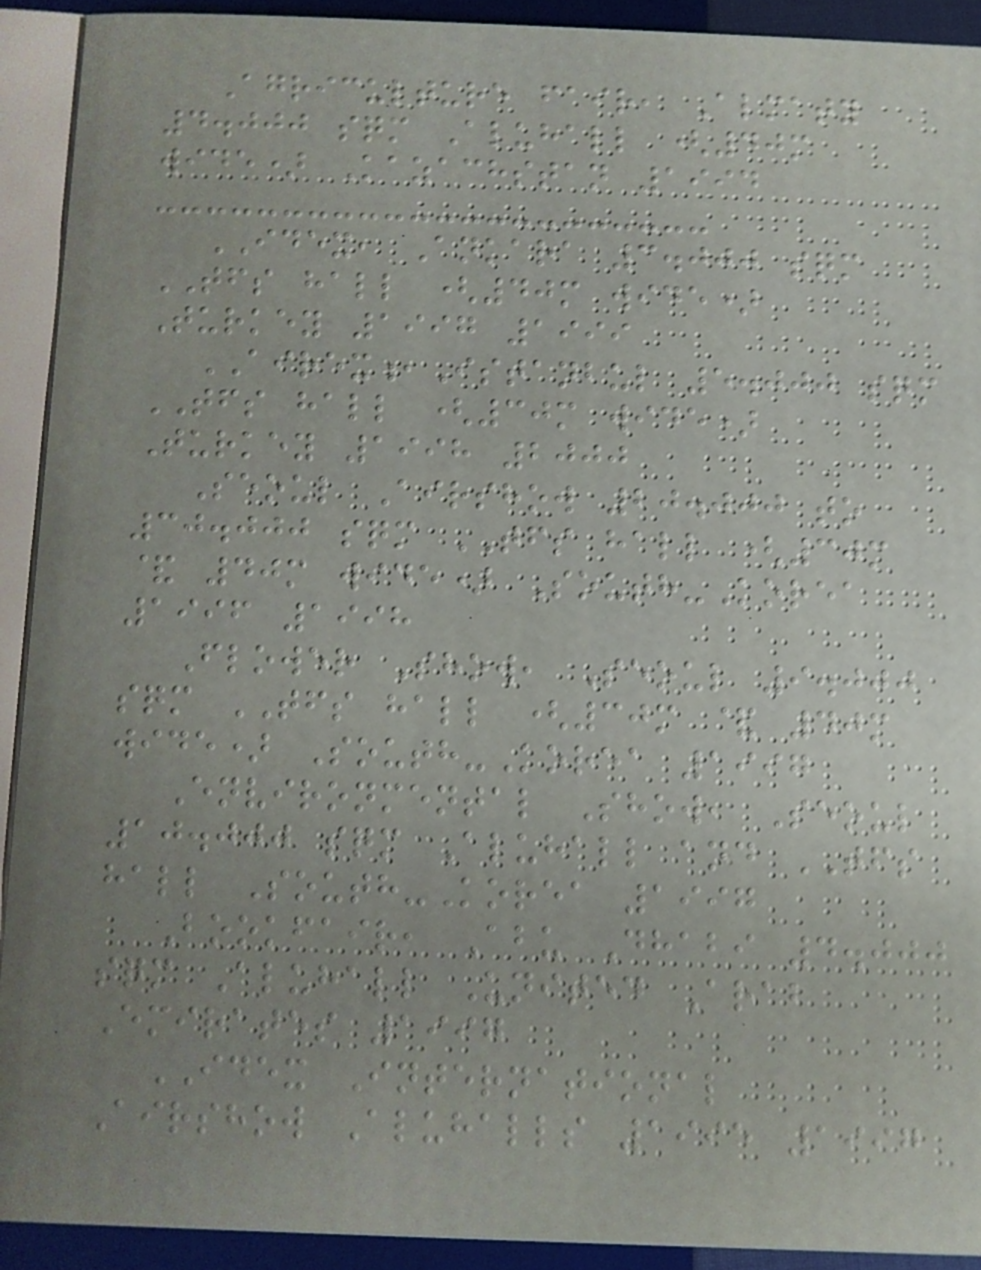Agriculture fair, Almaty
4.000 sqm Aluhall (40m
wide) Kazachstan 1994
IDEX, Ankara 3.000 sqm
TFS hall (40m wide)
Turkey 1997 1999
AIREX,Istanbul 5.000 sqm
TFS hall (30m wide)
Turkey 1998 2000
Seoul Airshow 20.000 to
30.000 sqm TFS hall (30m
& 40m wide) South-Korea
1996 1998
Flower Show, Seoul 9.000
sqm TFS hall (30m & 40m
wide) South-Korea 1997
Environmental Show, Seoul
10.000 sqm Aluhall and TFS
hall South-Korea 1997
Bookfair, Abu Dhabi 4.000
sqm Aluhall United Arab
Emirates 1997
IDEX International
Airshow Aluhalls 1995 1997
